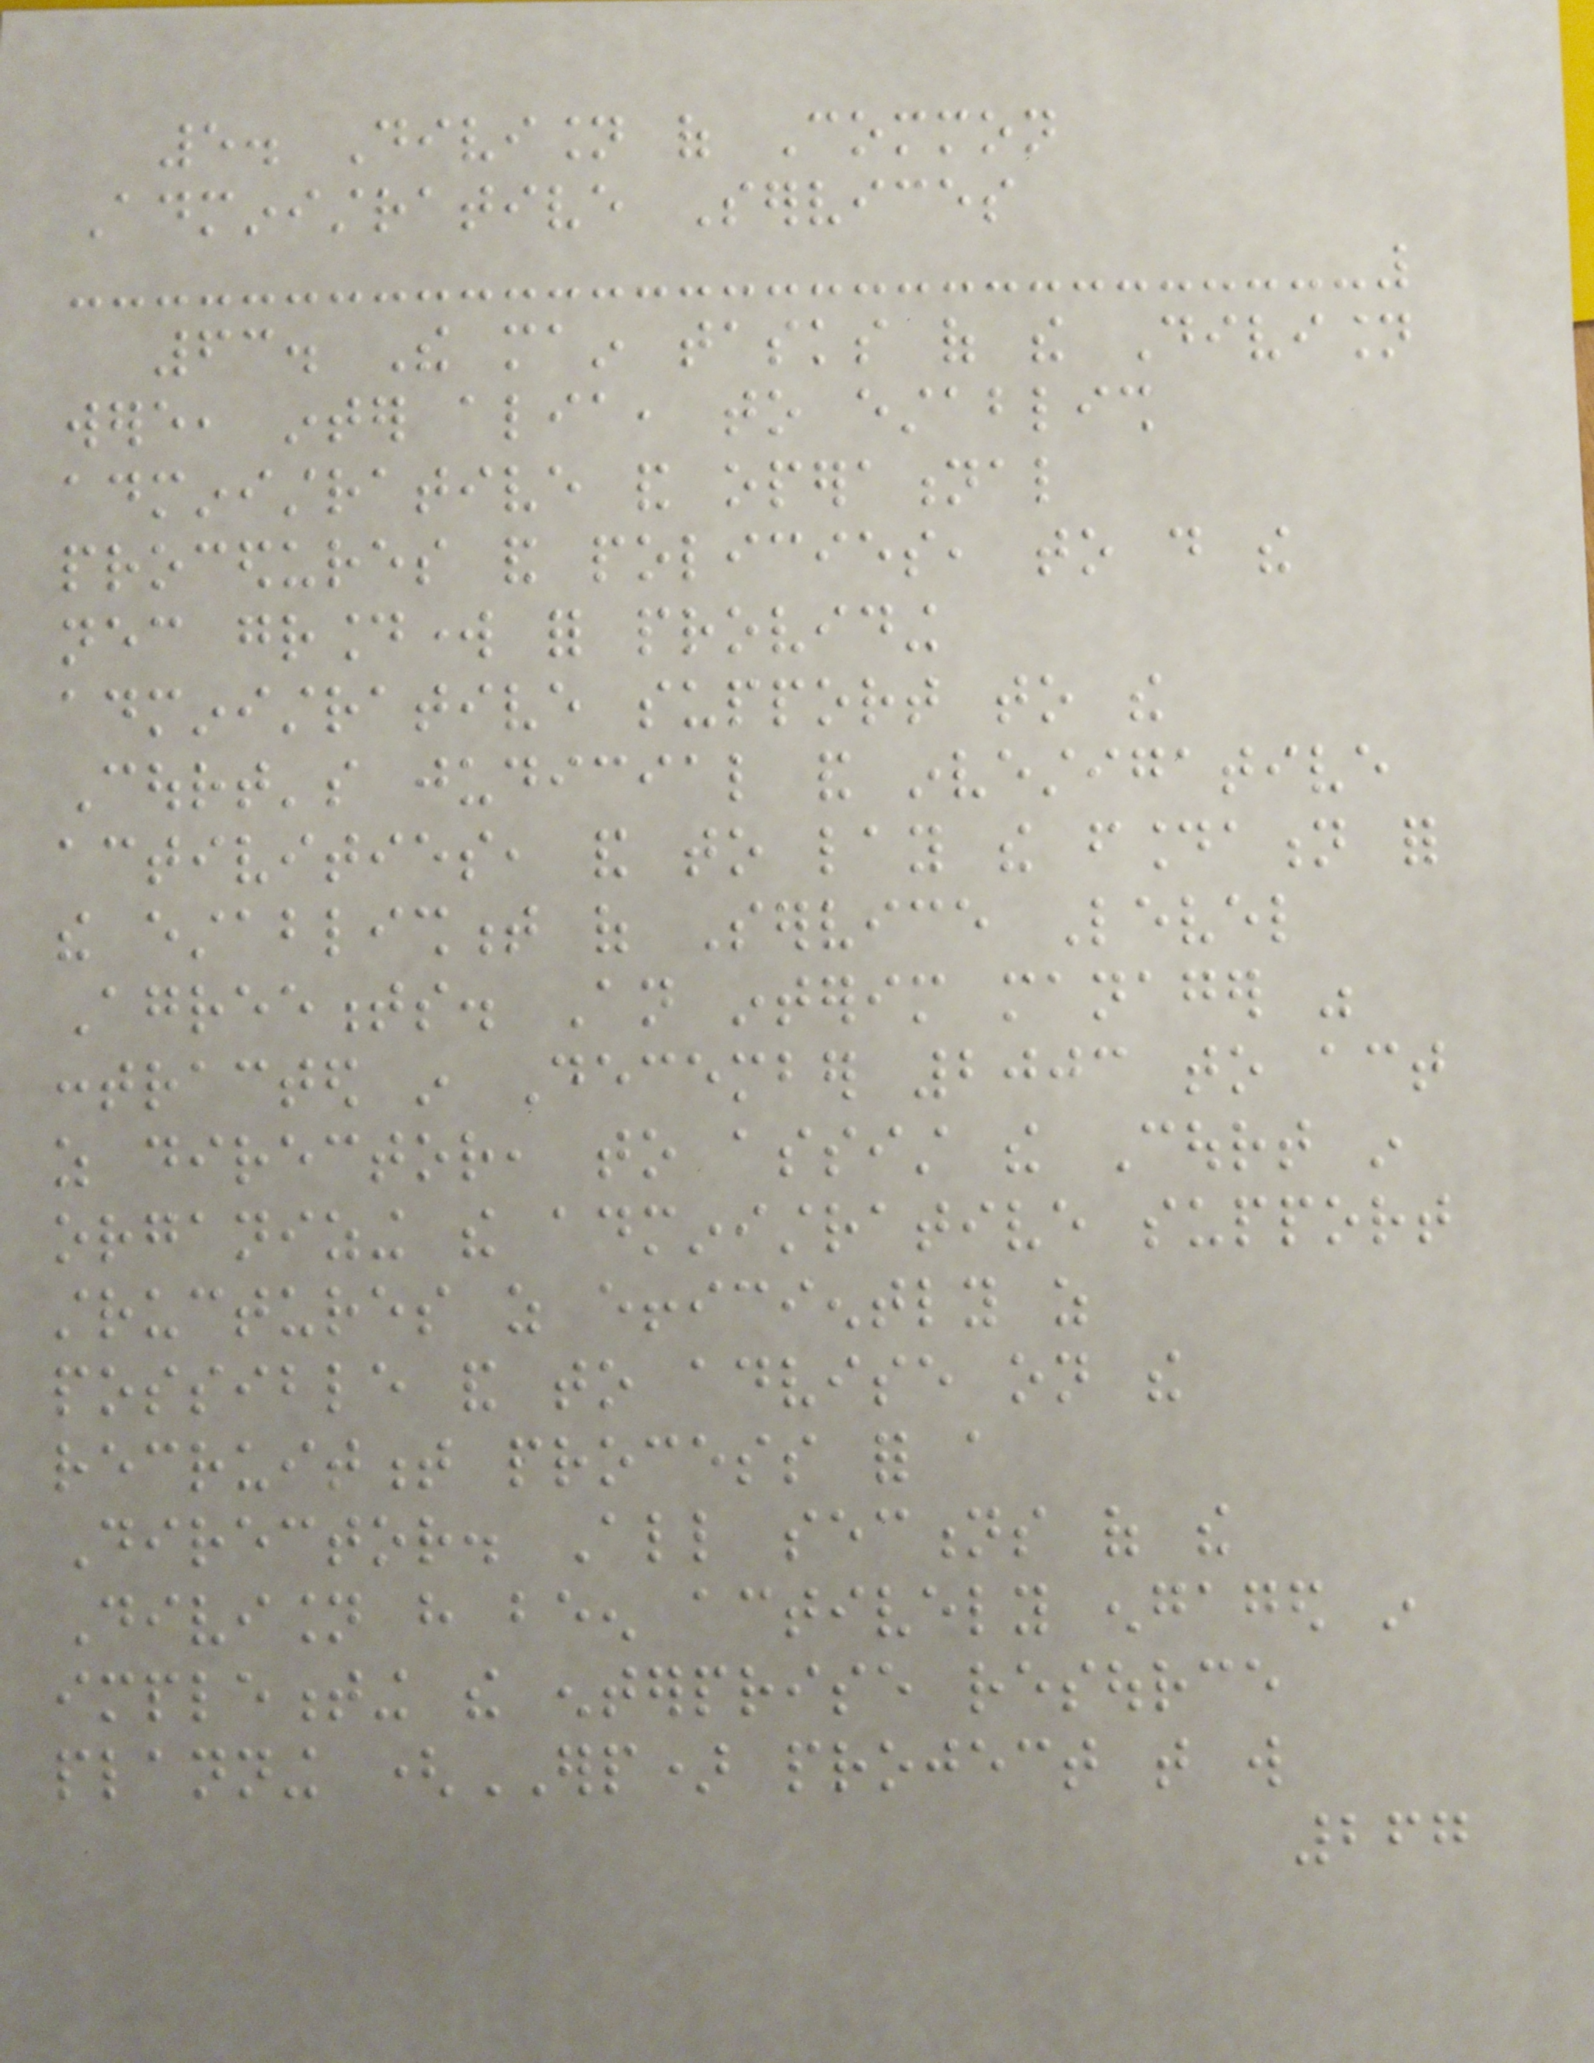5. Division of Common
Administrative Services
63. The main tasks of the Division
were, inter alia, to establish
administrative and operational
procedures and policies, to do the
necessary groundwork for providing
administrative support to the
Court's judicial and investigative
activities, and to lay the foundation for
the establishment of Service Level
Agreements. An interim manager was
contracted in December 2003 to act
as director, to assist the Court in
organizing the administrative support
structures as efficiently as
possible and to advise on the
recruitment process for a
Director. All sections of the
Division have been actively engaged in
implementing the enterprise resource
planning (ERP) project that will
267
